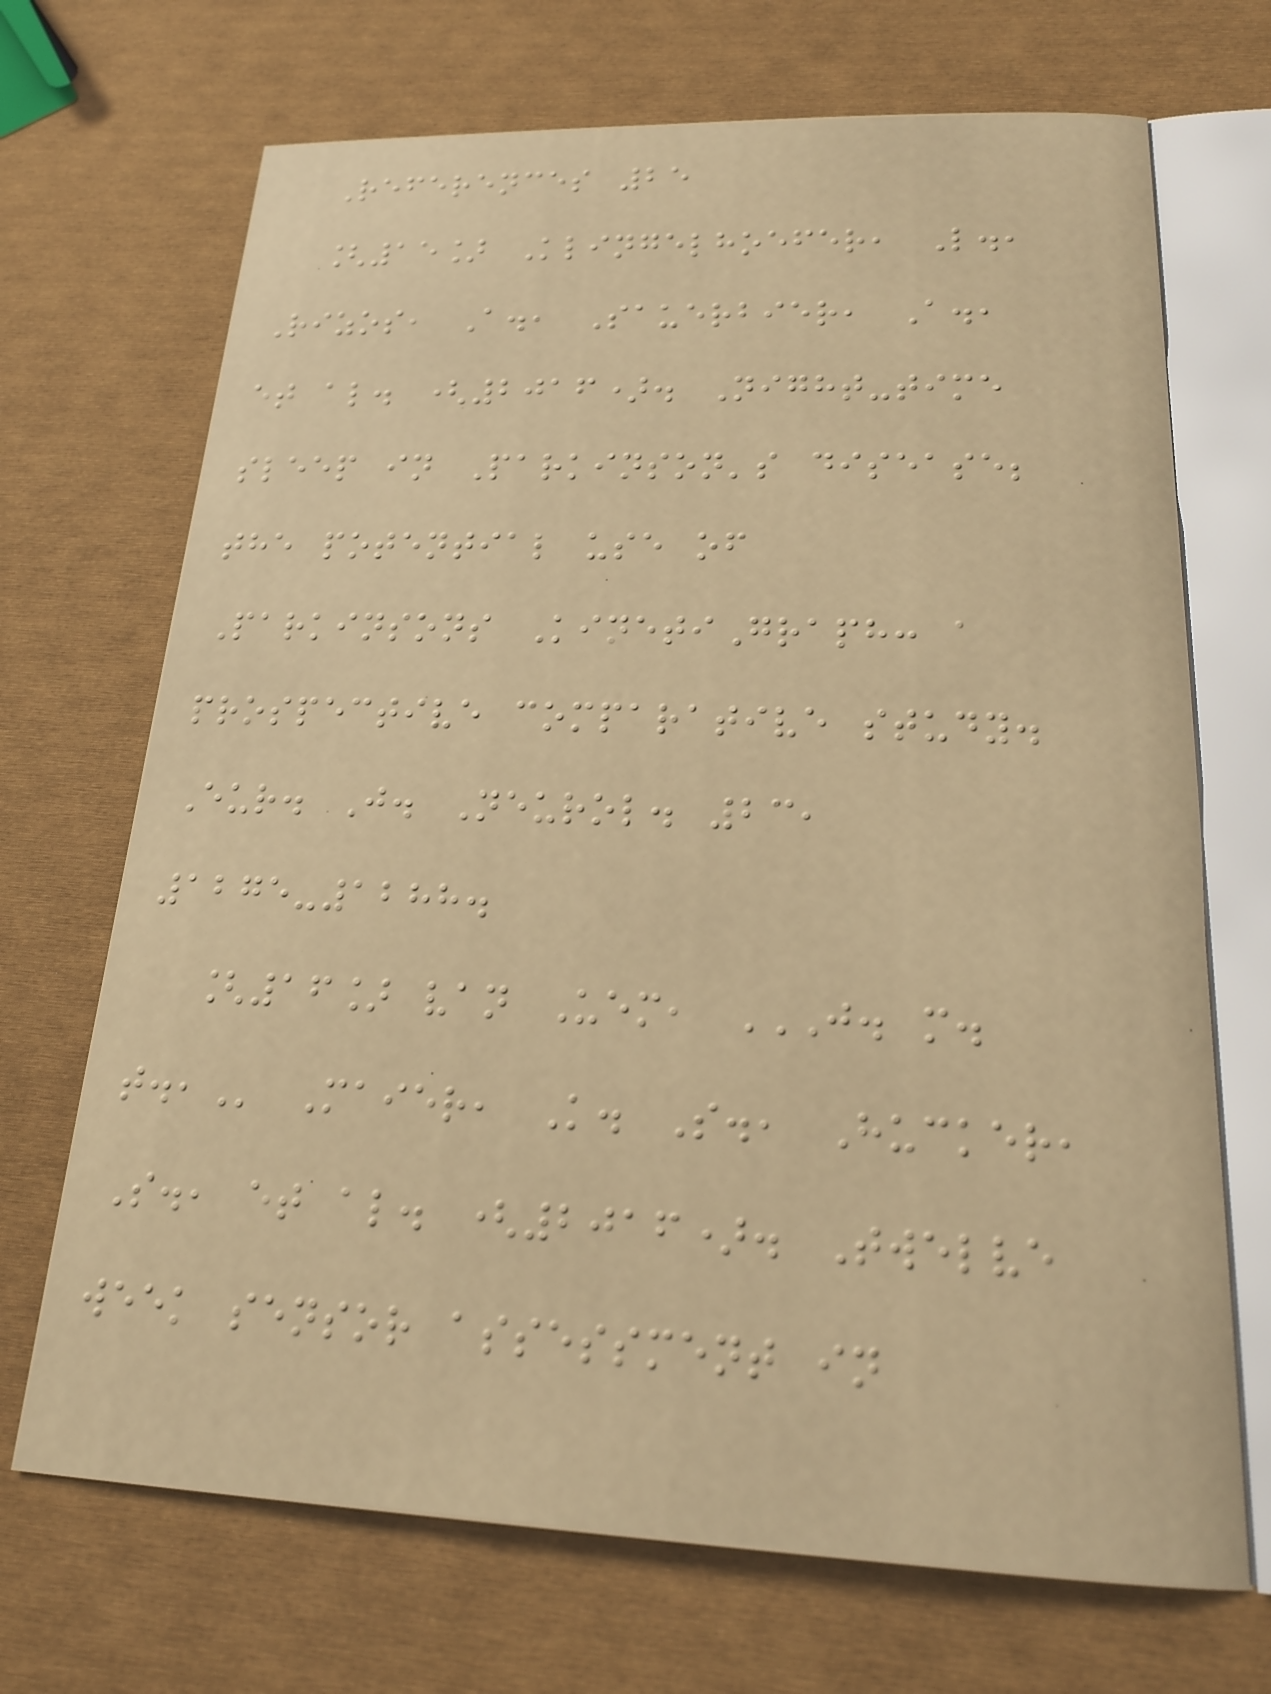References 25
[15] Klingelhoefer, L.,
Rizos, A., Sauerbier, A.,
et al. (2016). Night-time
sleep in Parkinson's disease;
the potential use of
Parkinsons KinetiGraph: a
prospective comparative study.
Eur. J. Neurol. 23,
1275-1288.
[16] van Uem, J. M.
T., Maier, K. S., Hucker,
S., et al. (2016). Twelve
week sensor assessment in
